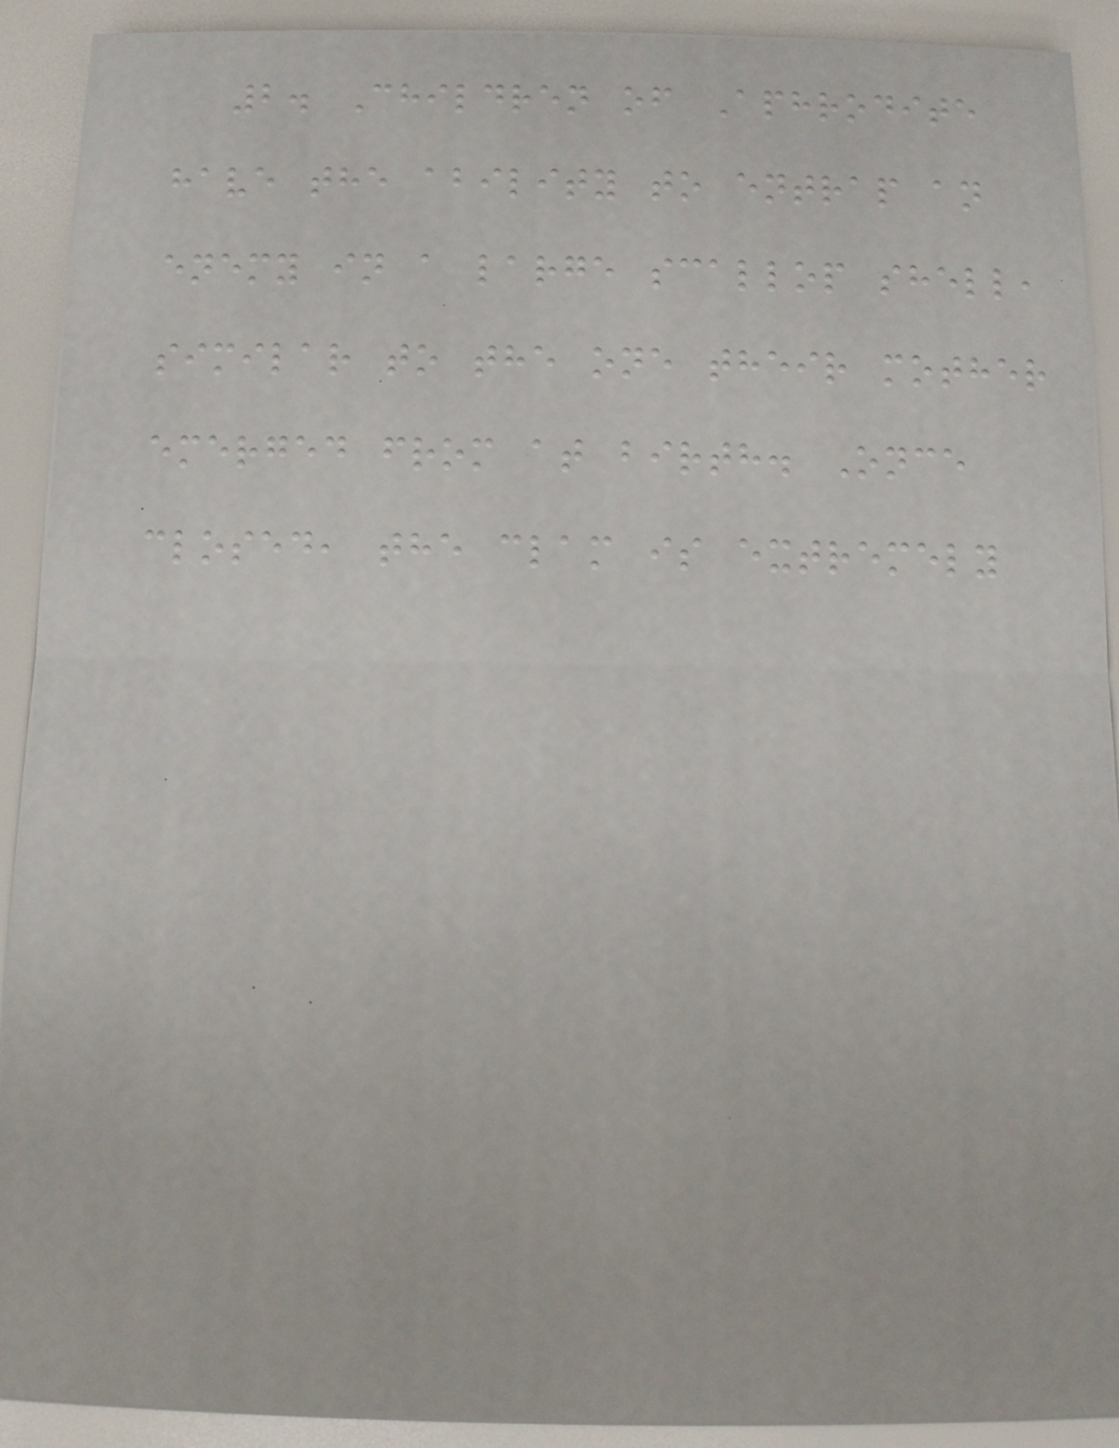2. Children of Aphrodite
have the ability to entrap an
enemy in a large scallop shell,
similar to the one their mother
emerged from at birth. Once
closed, the clam is extremely
